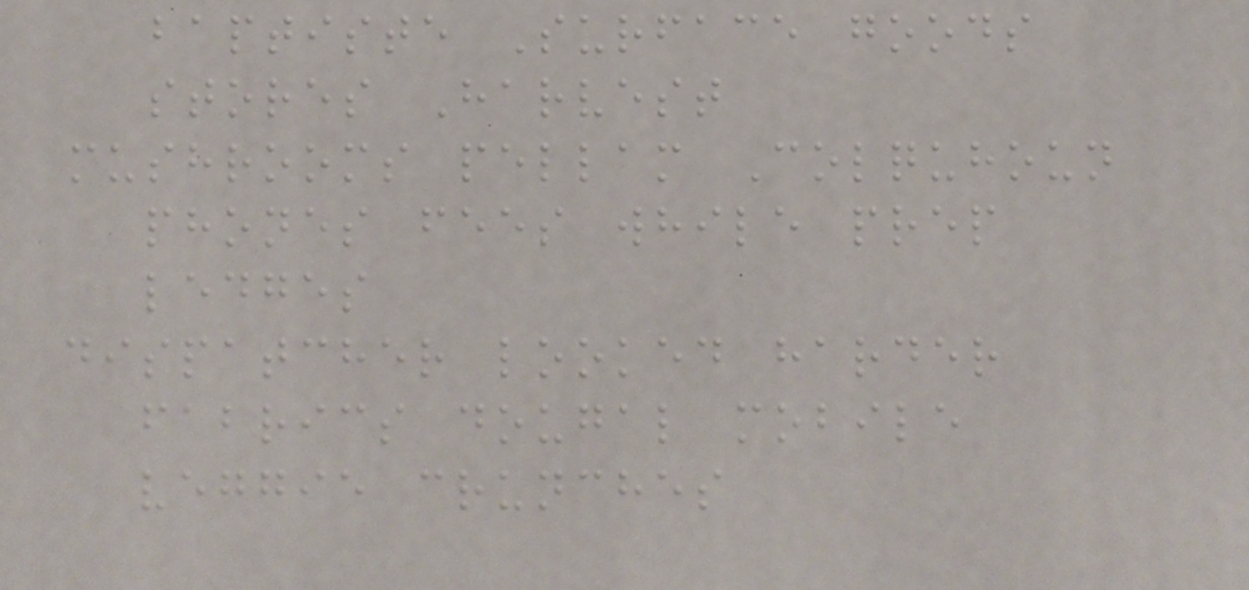baptiste Surface goods
stores Harvest
mushrooms pellam Colquhoun
phones fees while prep
ledges
dispatcher looked harder
fabrics dougal mobile
veggie crunches
